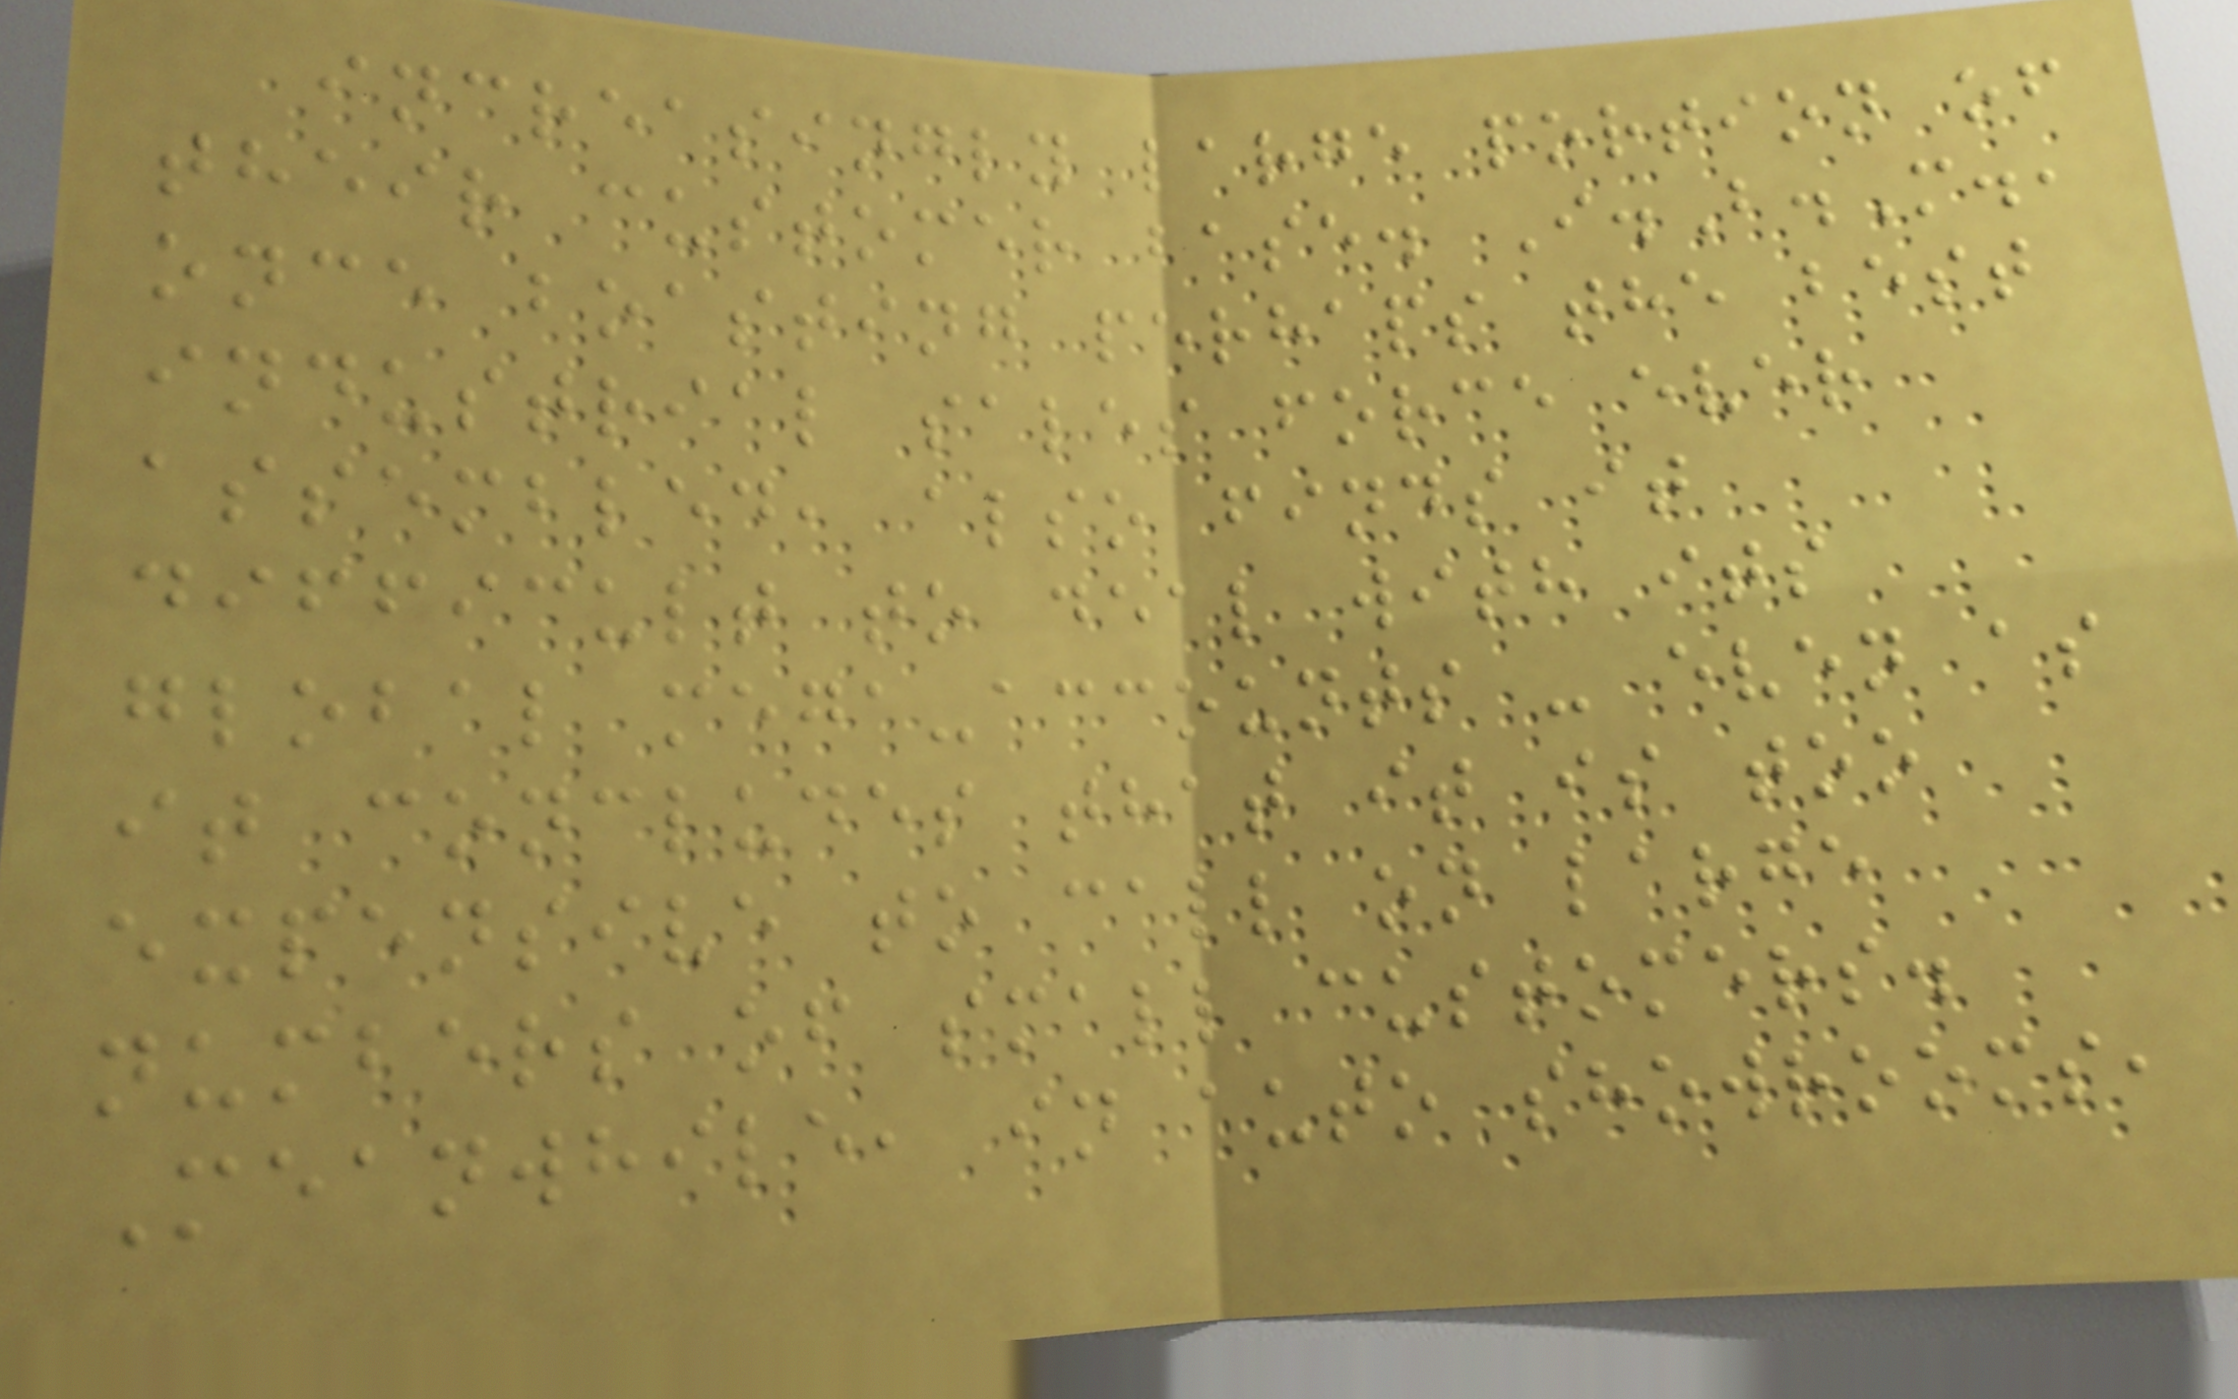increasingly large portion of
their customer base. I.B.M.,
once boasting perhaps the best
industrial sales force ever
assembled, also finds it
difficult to deal with its
global mega-accounts - even as
it concludes that it is too
expensive to call on large
numbers of small customers.
Meanwhile, in auto showrooms,
